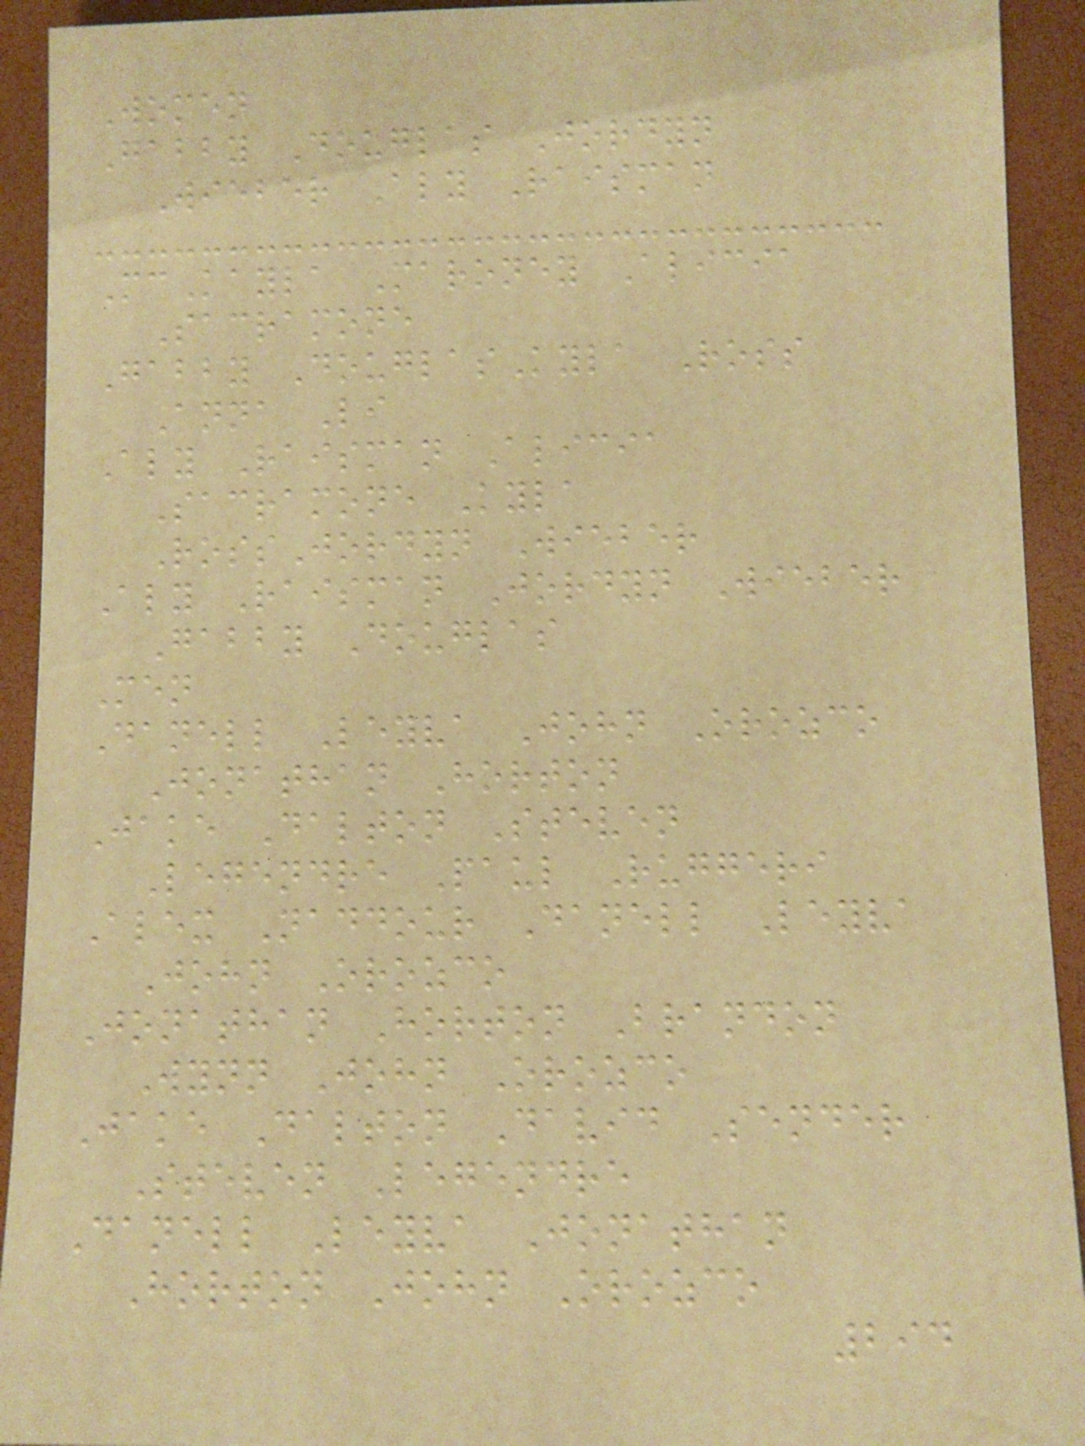Women
Gabby Douglas Jordyn
Wieber Aly Raisman
McKayla Maroney Alicia
Sacramone
Gabby DouglasKyla Ross
Anna Li
Aly Raisman Alicia
Sacramone Kyla
RossJordyn Wieber
Aly Raisman Jordyn Wieber
Gabby Douglas
Men
Danell Leyva John Orozco
Jonathan Horton
Jake Dalton Steven
Legendre Paul Ruggeri
Alex Naddour Danell Leyva
John Orozco
Jonathan Horton Brandon
Wynn John Orozco
Jake Dalton David Sender
Steven Legendre
Danell Leyva Jonathan
Horton John Orozco
294
